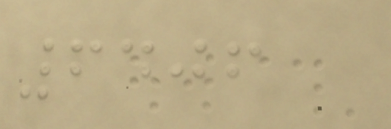6406
